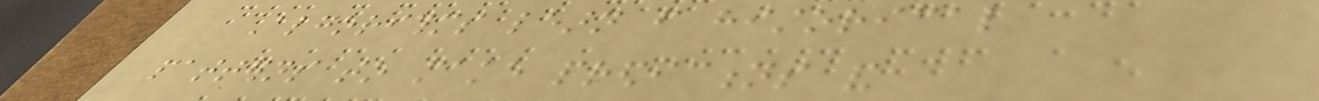Algorithms learn from historical
patterns to make predictions and
